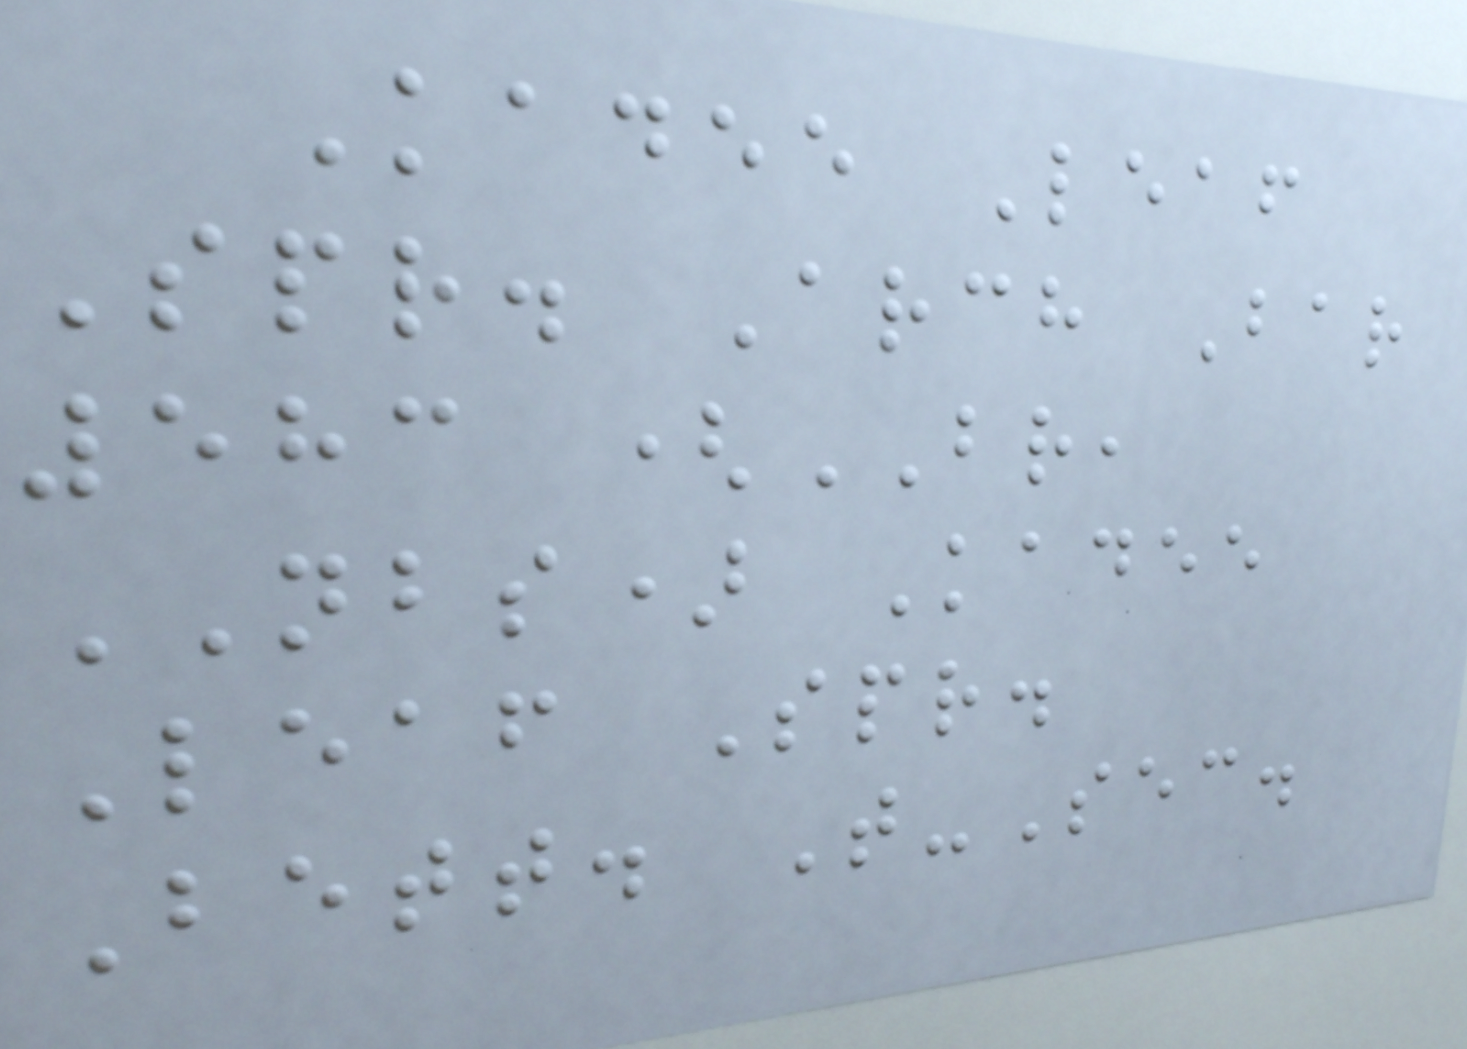Kadee Leaf
Spr. Arch Bar
583 (BR,
NBS) Kadee
Leaf Spr.
Bett. T-Sec.
